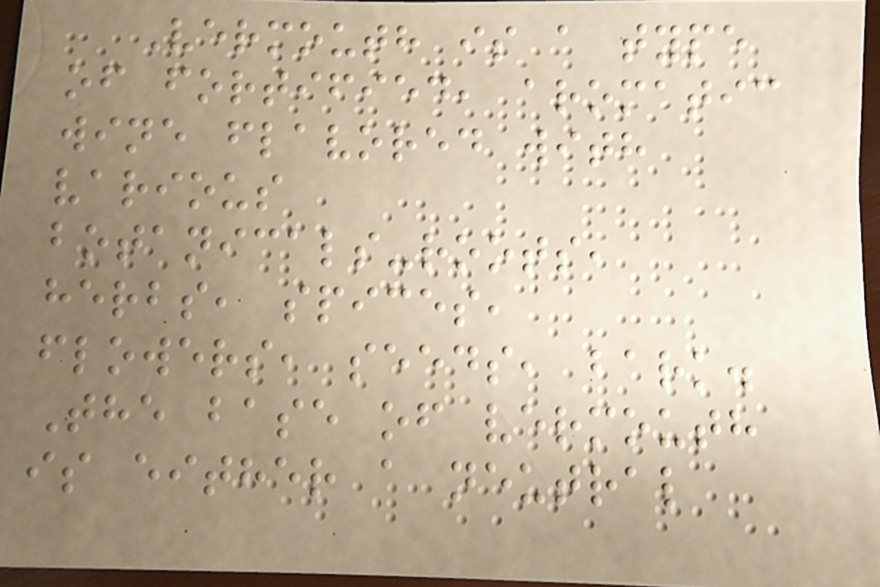Vermouth is a type
of fortified, aromatic
wine flavored with
various
botanicals-roots,
herbs, spices,
flowers, seeds, bark.
The base of vermouth
is either a neutral
